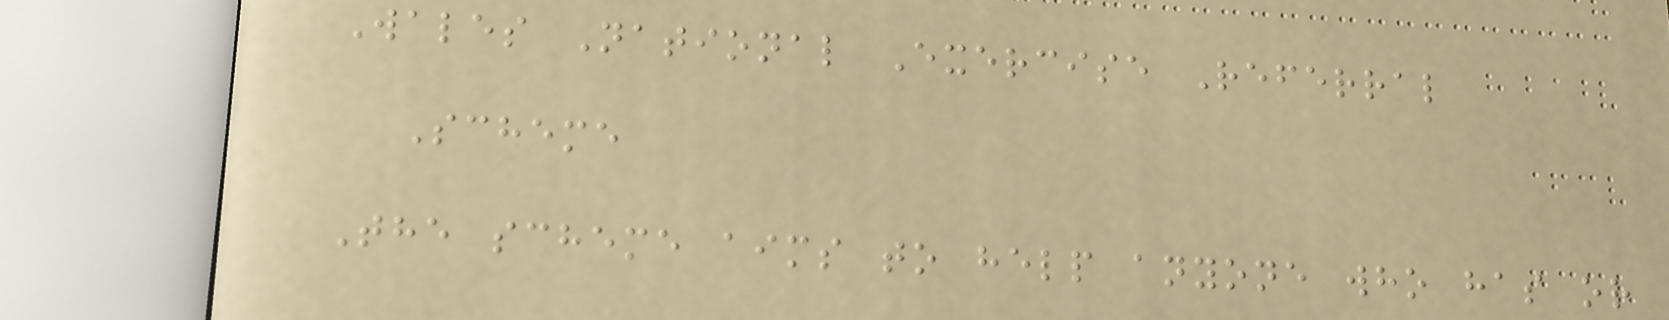Wales National Exercise Referral
Scheme
The scheme aims to help anyone who has or
